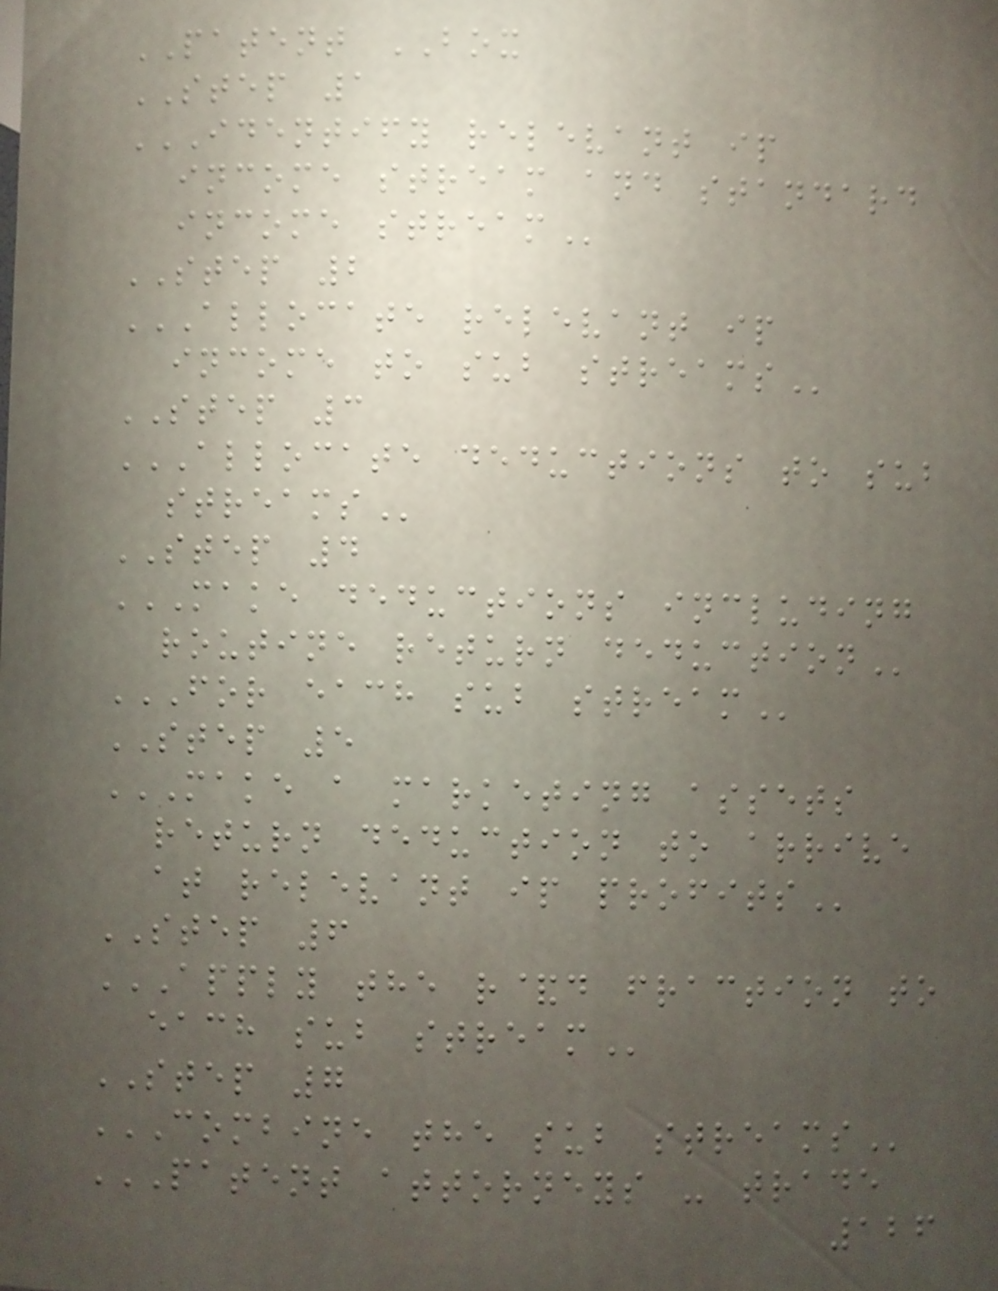PATENT BOX
STEP 1
IDENTIFY RELEVANT IP
INCOME STREAM AND STANDARD
INCOME STREAM
STEP 2
ALLOCATE RELEVANT IP
INCOME TO SUB STREAMS
STEP 3
ALLOCATE DEDUCTIONS TO SUB
STREAMS
STEP 4
MAKE DEDUCTIONS INCLUDING
ROUTINE RETURN DEDUCTION
FOR EACH SUB STREAM
STEP 5
MAKE A MARKETING ASSETS
RETURN DEDUCTION TO ARRIVE
AT RELEVANT IP PROFITS
STEP 6
APPLY THE R&D FRACTION TO
EACH SUB STREAM
STEP 7
COMBINE THE SUB STREAMS
PATENT ATTORNEYS - TRADE
126
